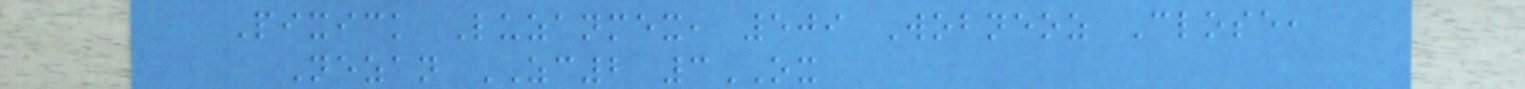Pixick Luzanmex, 509 Wobneoz Close,
Nezan ZC2 3OX
